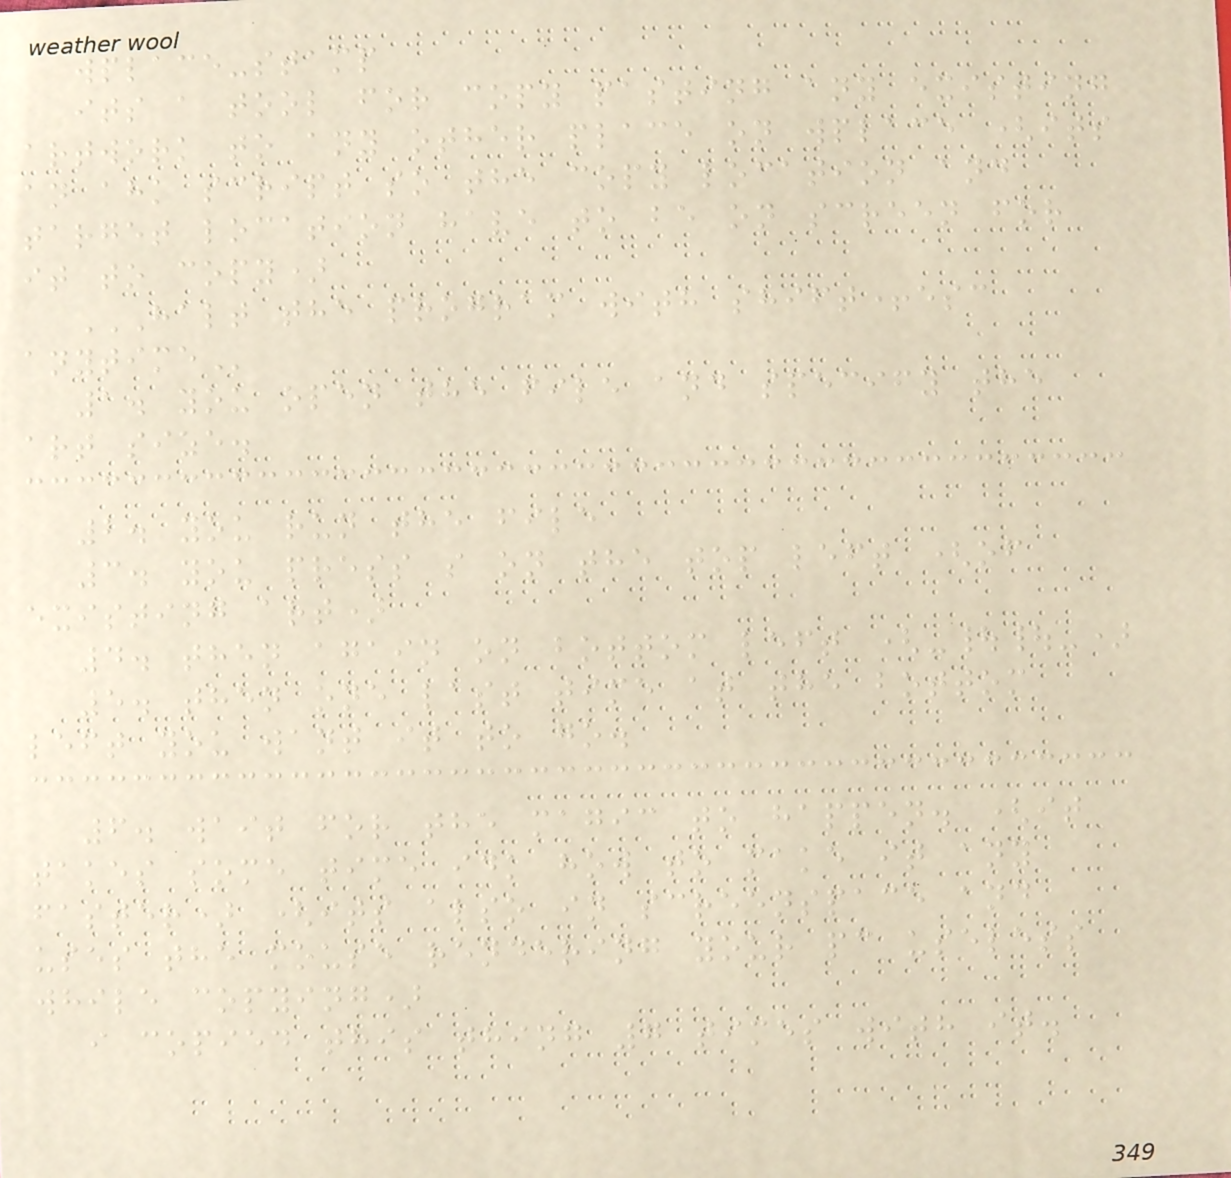wplace-stamp
its a tool for copy pasting any existing
artwork to any other place on wplace (its
an ahk script so the copy location and
target location have to be on screen for
it to copy)
HALT THE PROGRAM WITH SHIFT+ESC
ANYTIME
1. you open the file and specify the
art size.
2. you run the file
3. you press s on the top left (of
existing art)
4. then again on bottom left (-||-)
5. then one last time at the bottom
left you want it to go.
6. wait for the magic to happen. (it
takes some time idk how to make it any
faster) (its also in screenspace and
uses the mouse rendering your pc useless
while copying)
i copied this thing 7 times with it.
